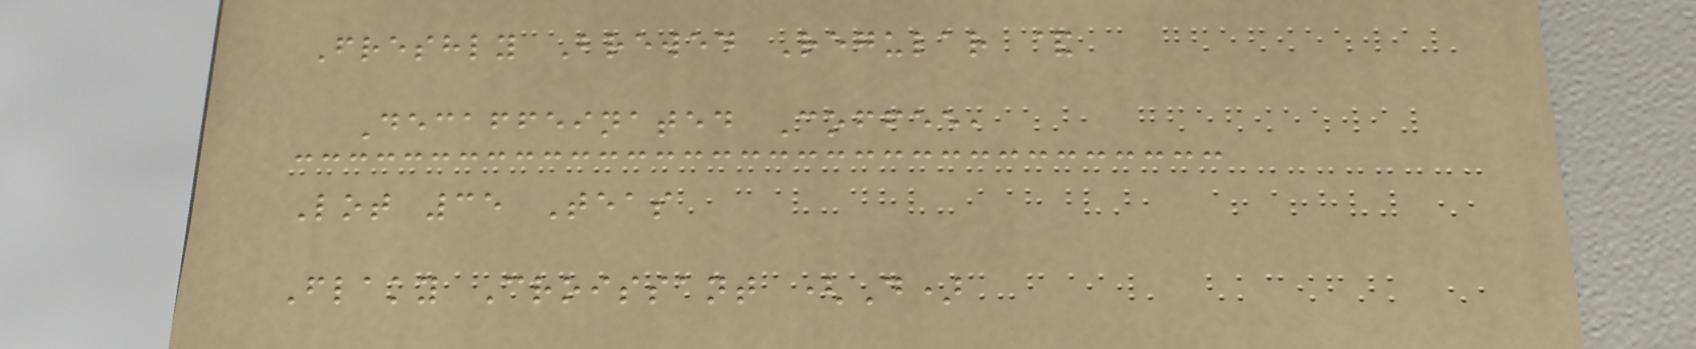Freshly Brewed Regular &
Decaffeinated Coffee,
Lot 35 Teas
Flaky Croissant (D)
